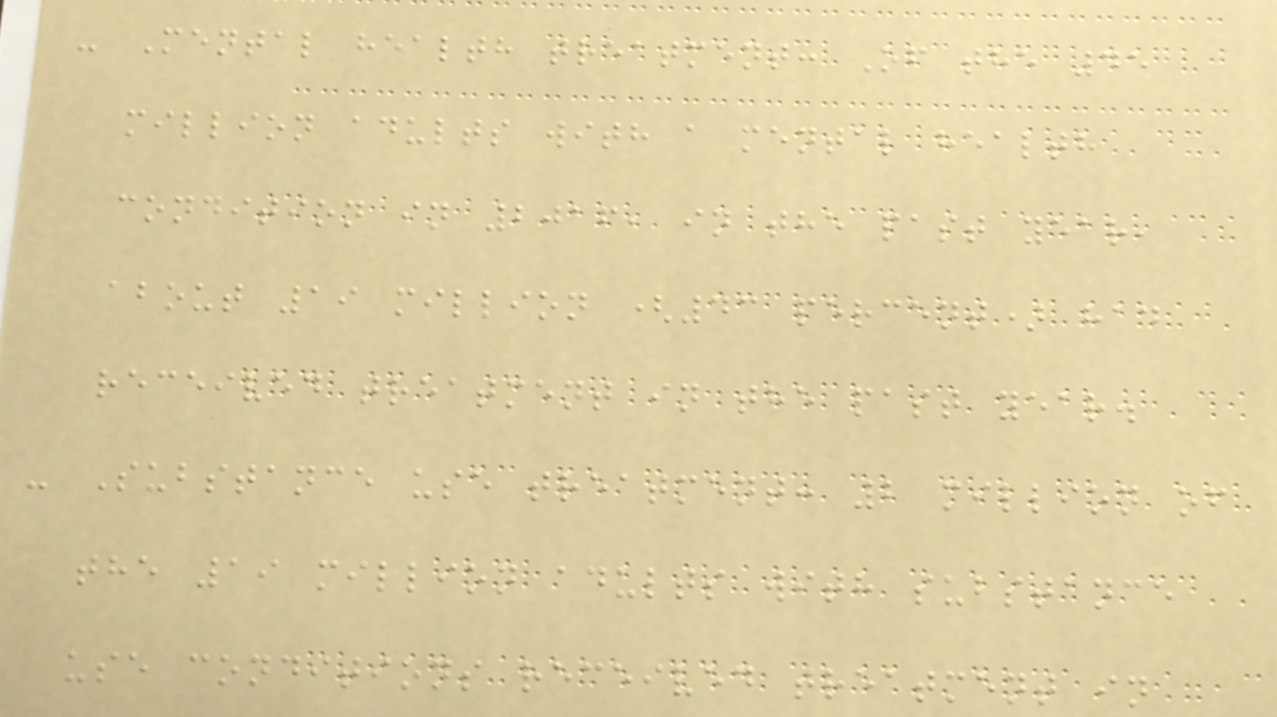- Mental health treatment: Of the 45
million adults with a mental health
condition in 2016, in the past year,
about 19 million (43 percent) had
received treatment in the past year.
- Substance use treatment: 2 million of
the 19 million adults with substance
use conditions received treatment in
